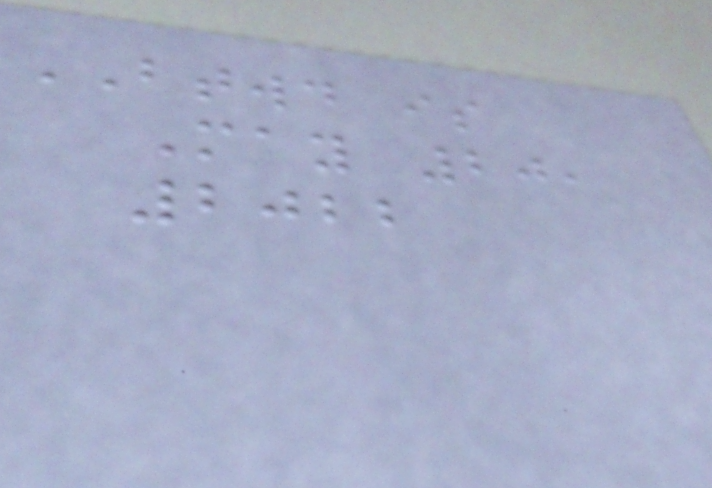BTWD is
May 20,
2022
